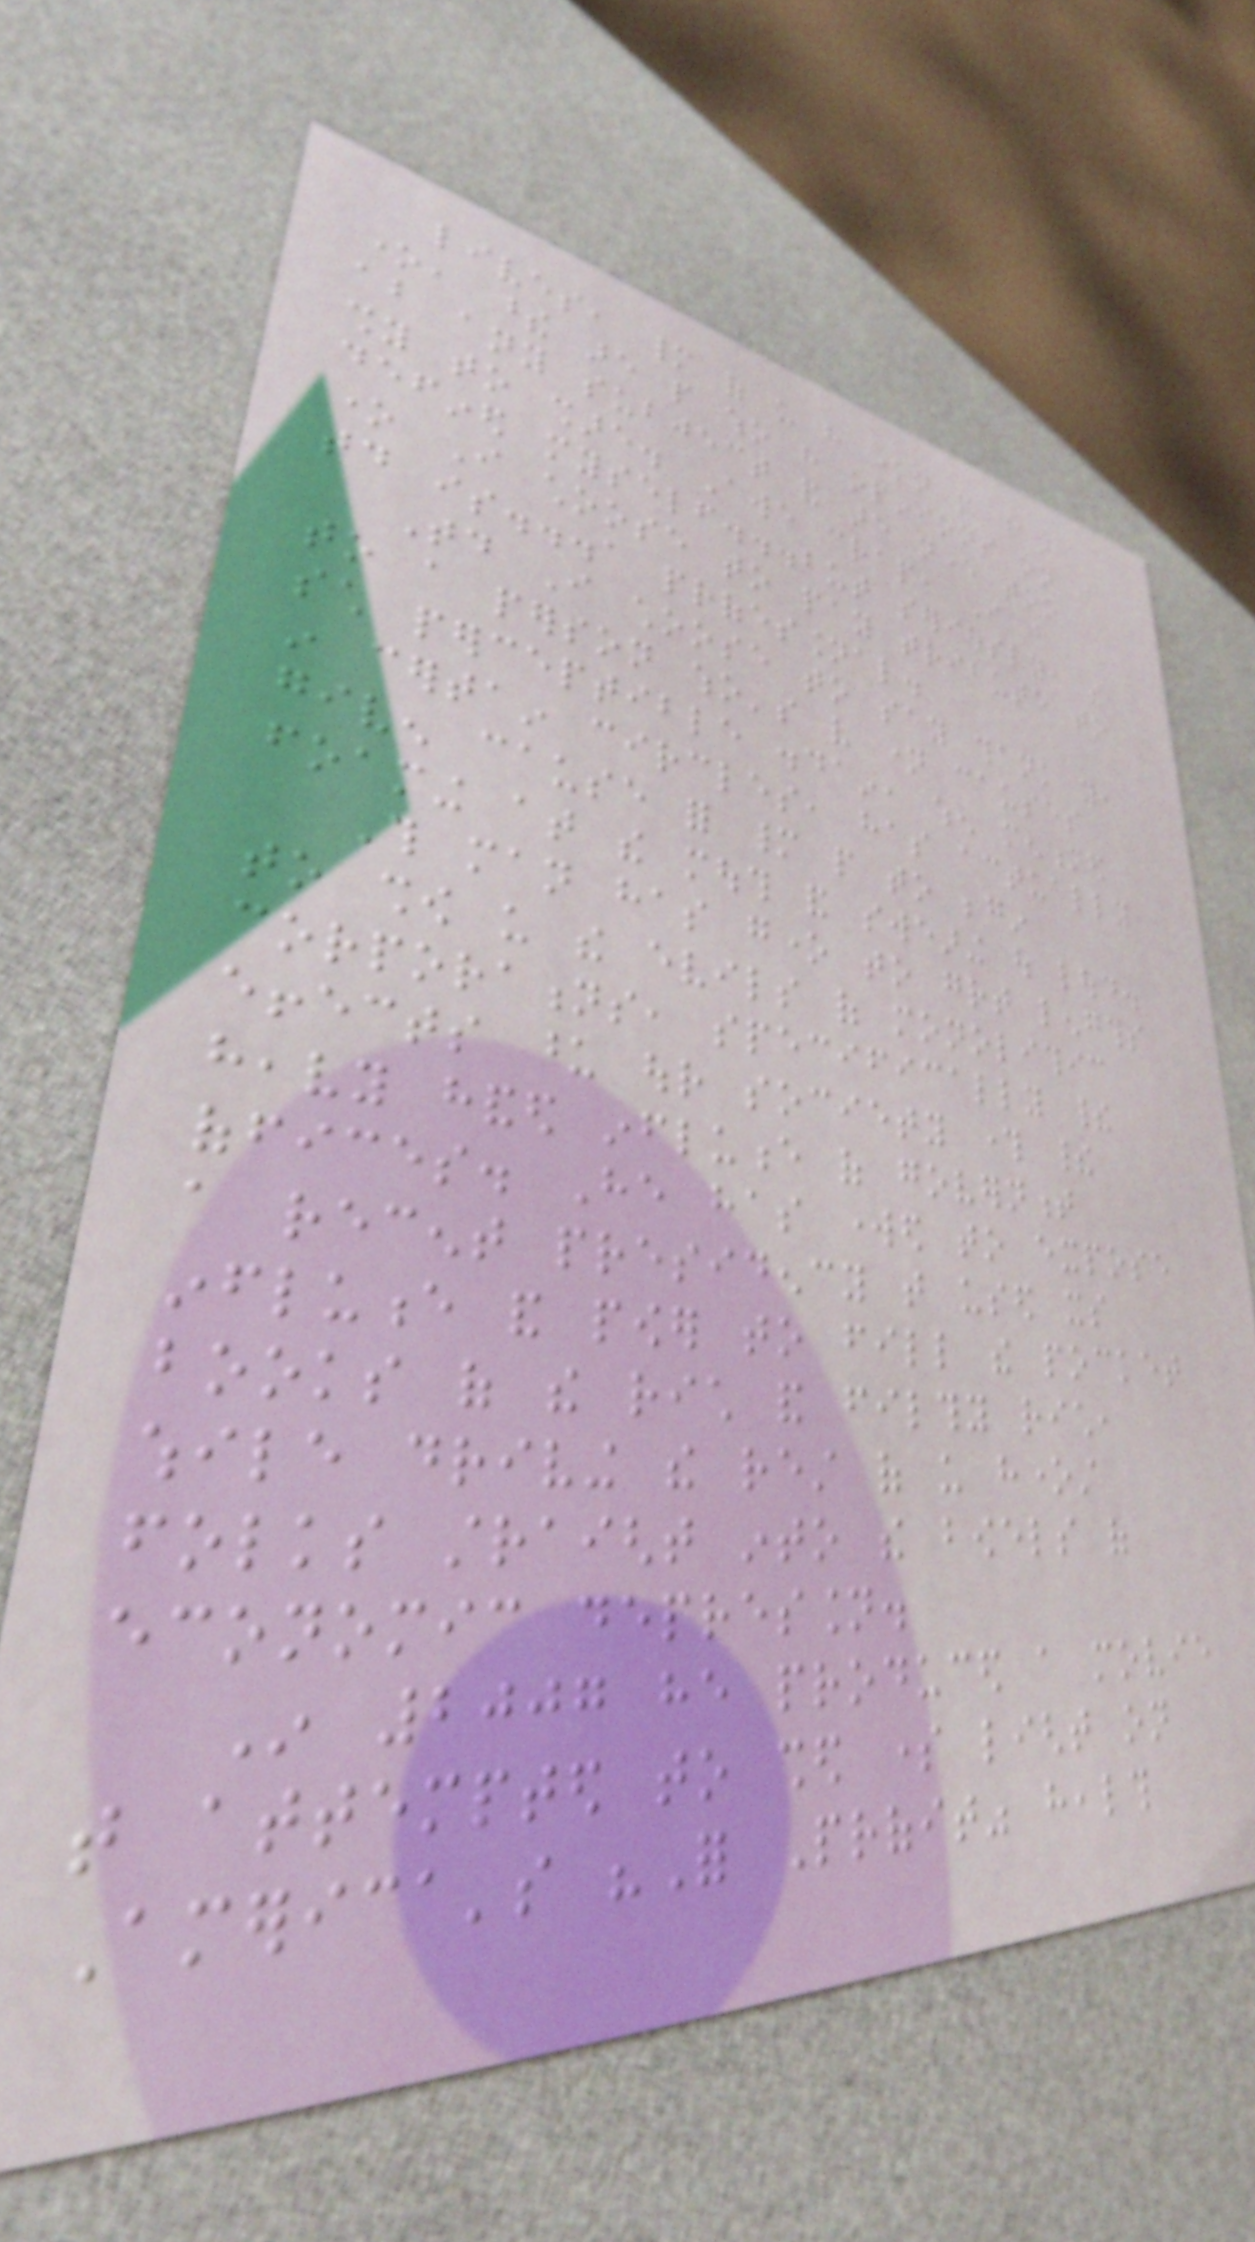lives, many of us have known more than
one, these are people who have opinions on just
about any subject and are never too
shy to share. Awe crap, I just
defined myself...but seriously, the
one I choose to pay tribute to
today is...a professional.
Today I choose to say thank you,
to a person who's very name causes
such perceptible disdain, when mentioned
in certain circles, has actually
given cause for many people to begin
foaming at the mouth and swearing out loud.
This man has gone to great lengths
to show us the evils of monolithic
corporations, specifically their
effects upon our society through their
heavy handed influence of government
offices. He has worked to expose
a recent presidency that used its
influence and power to fill the pocket
books of the rich and filthy rich,
while driving the rest of us honest
folks straight into the bowels of
economic depression.
In 2007 he produced a movie
that attempted to shed some light on
America's "For Profit" health
